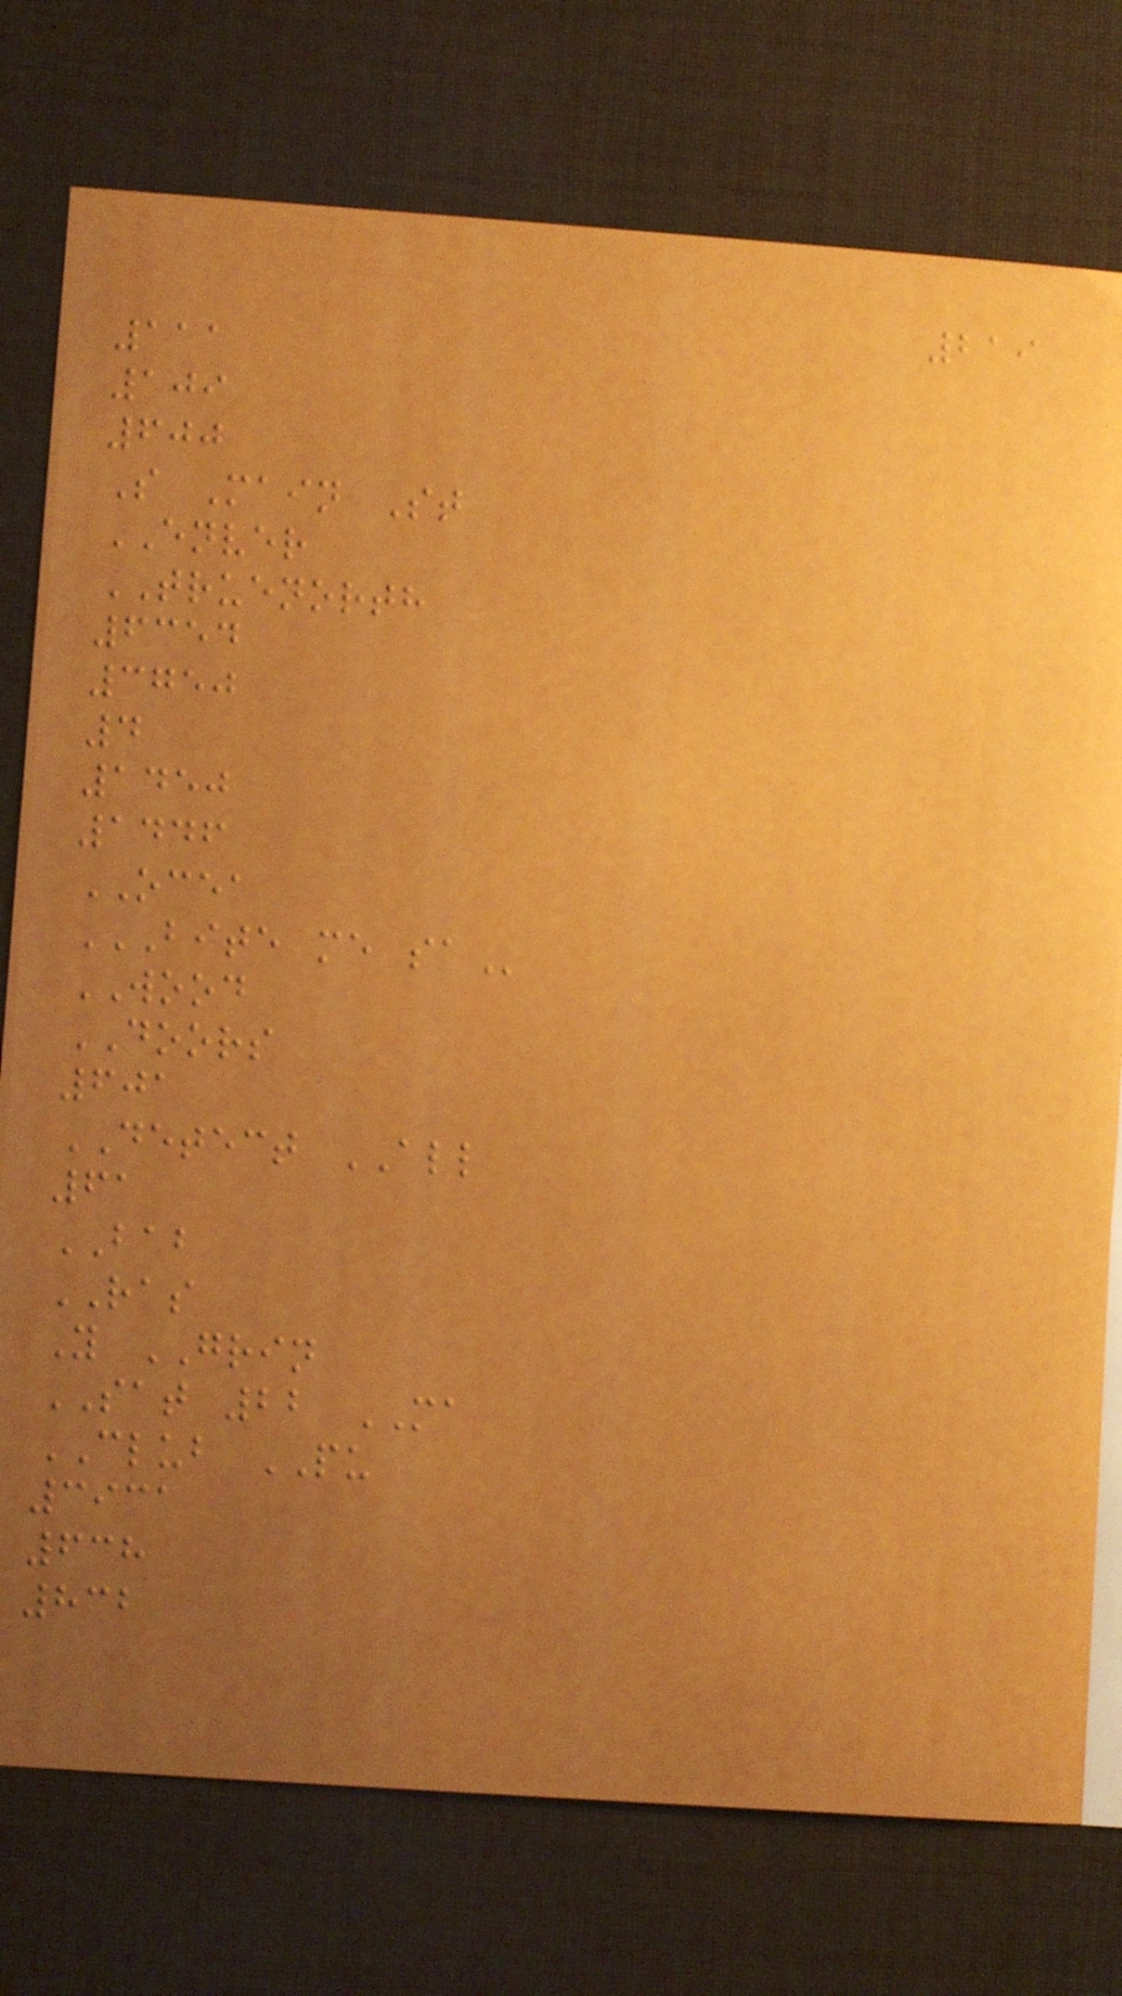219
111
109
600
S Main St
ENVER
TRUENORTH
6354
3750
4
1450
1446
OCEA
BITE ME SA
WOOD
DOORS
601
DETECT ALL
61
BAB
RAS
Y GRIN
SAT 22 MA
CLUB PU
3931
638
832
